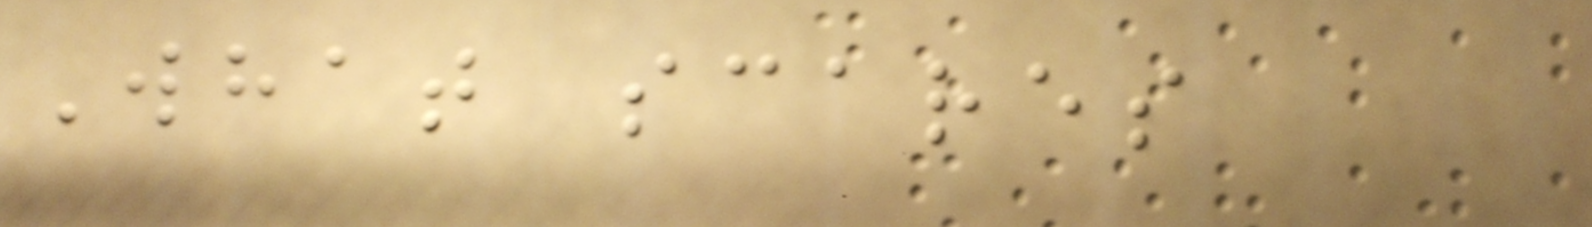What scares
